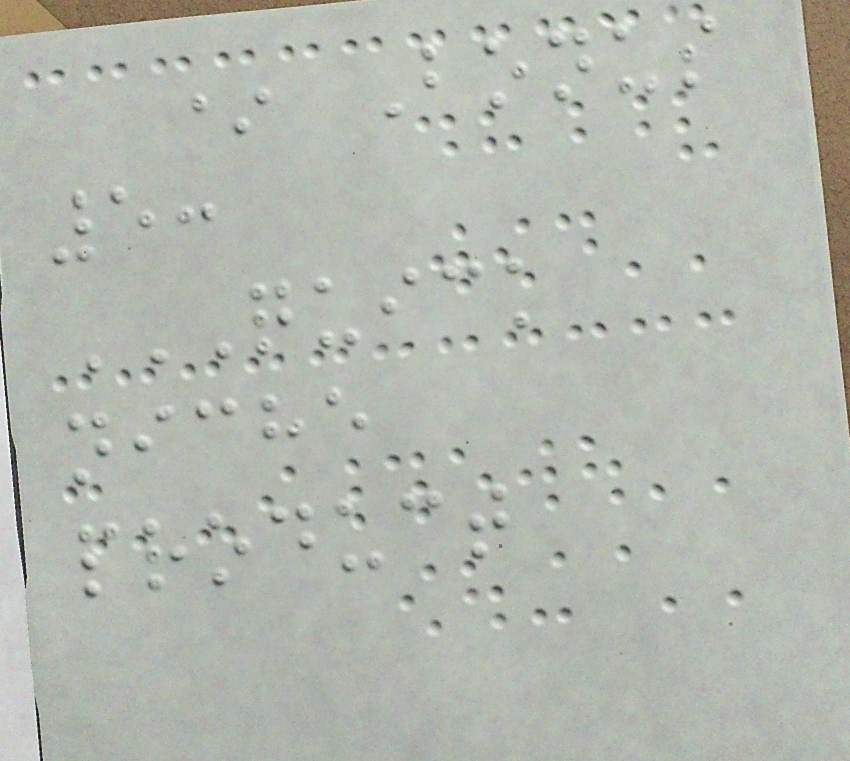* Bonus
5:
QUICK
NICHE
PRODUCT
